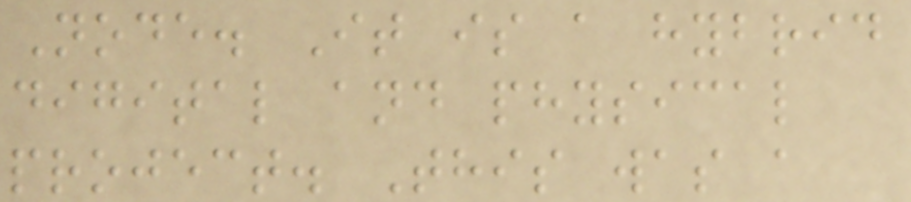Node. It is a hybrid
digital and physical
project. This was a
